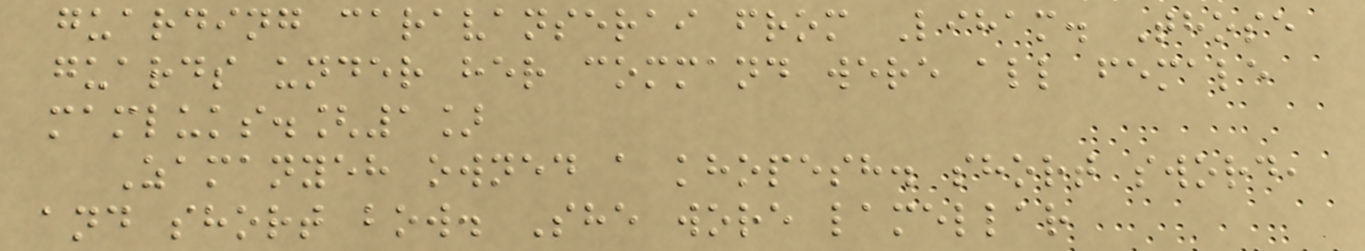guarding caravanserai from Liham. Those
guards under her command were all female
mamluks.[1]
Zamanyeh owned a khopesh. short sword,
and short bow. She wore lamellar
